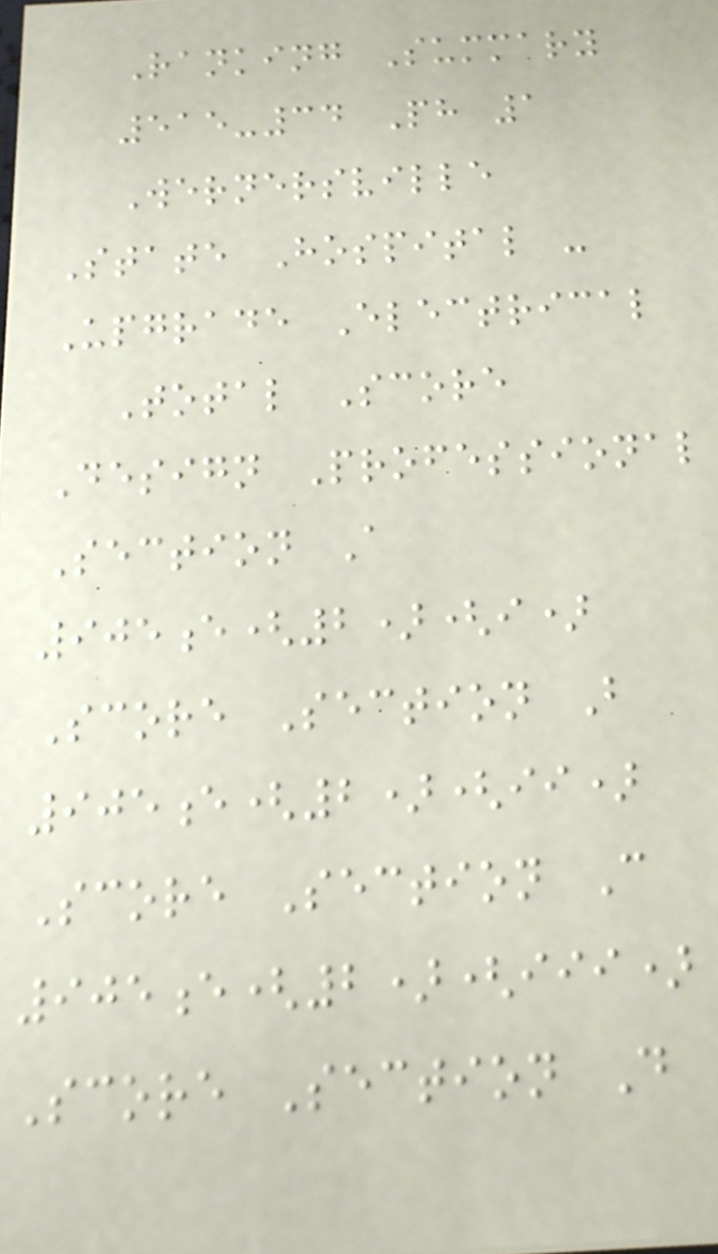Ranking Summary
515-34 Ph 1
Wernersville
State Hospital -
Upgrade Electrical
Total Score
Design Professional
Section A
905e(2)(i)
Score Section B
905e(2)(ii)
Score Section C
905e(2)(iii)
Score Section D
